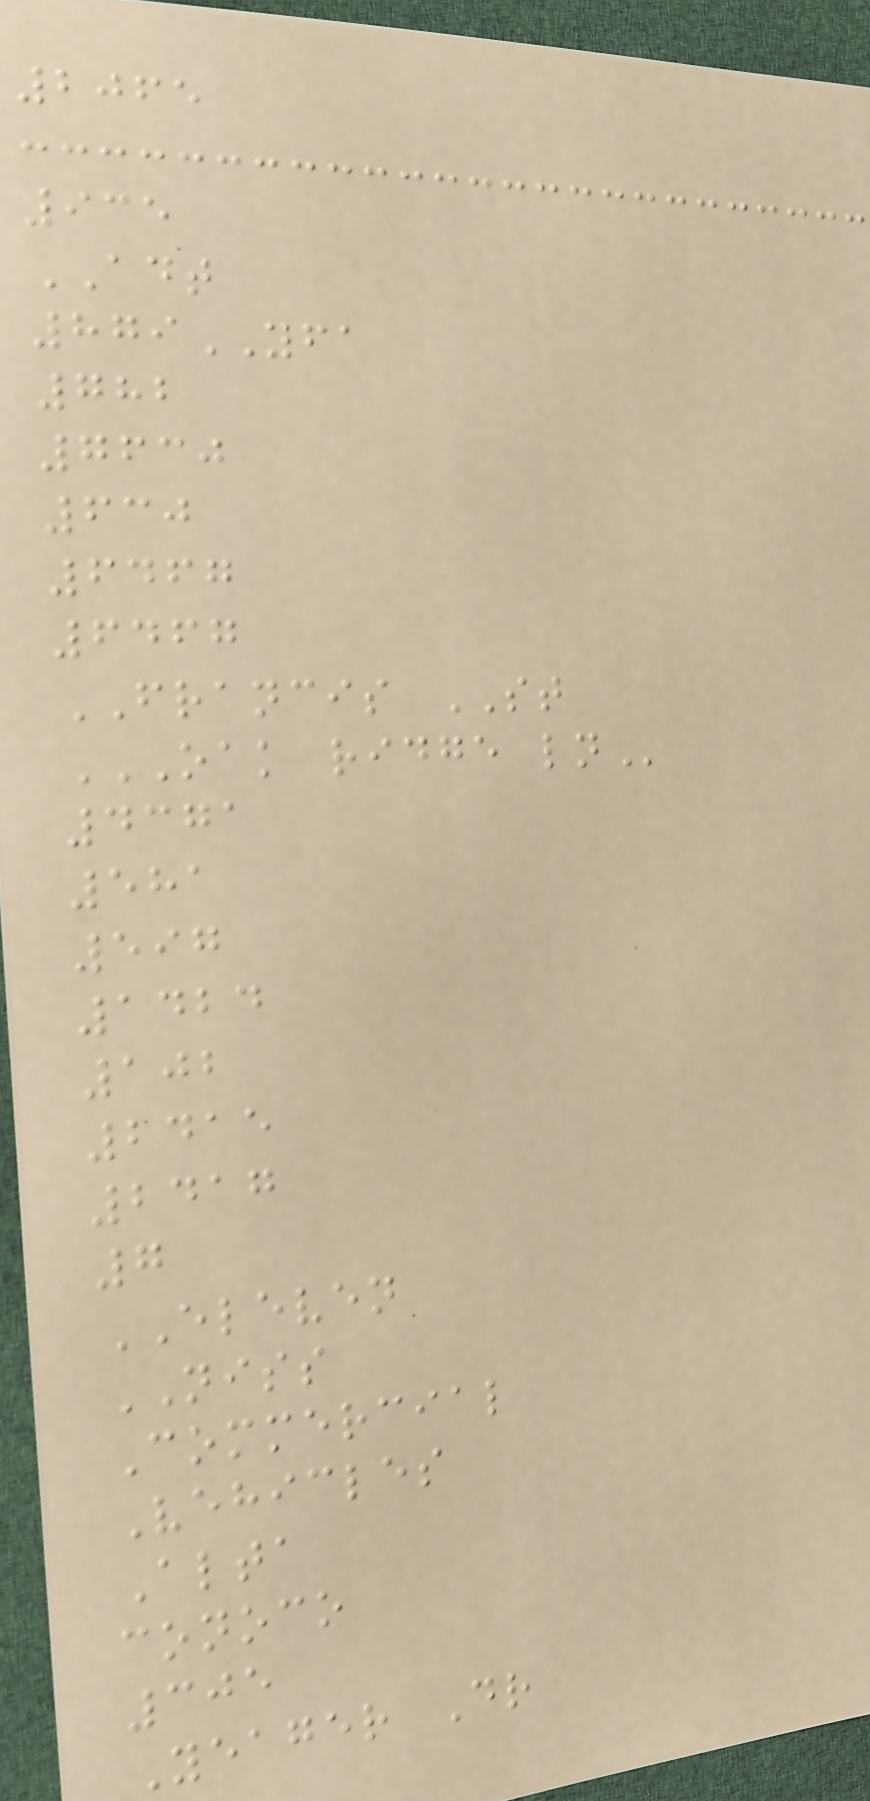2065
935
ADT
879YFA
782
7630
630
6467
6467
FRANCIS ST
OAK RIDGE LN
4371
581
597
1424
102
2415
2417
7
ELEVEN
NISS
Commercial
Vehicles
Alta
conoco
305
Yeager Dr
